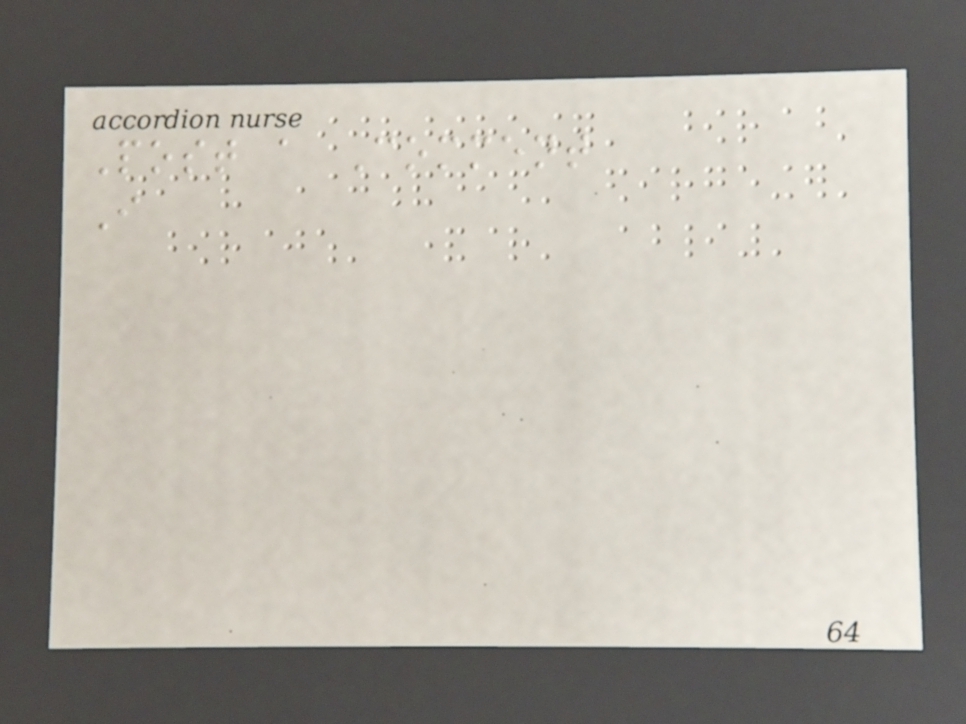Post a Comment
I
